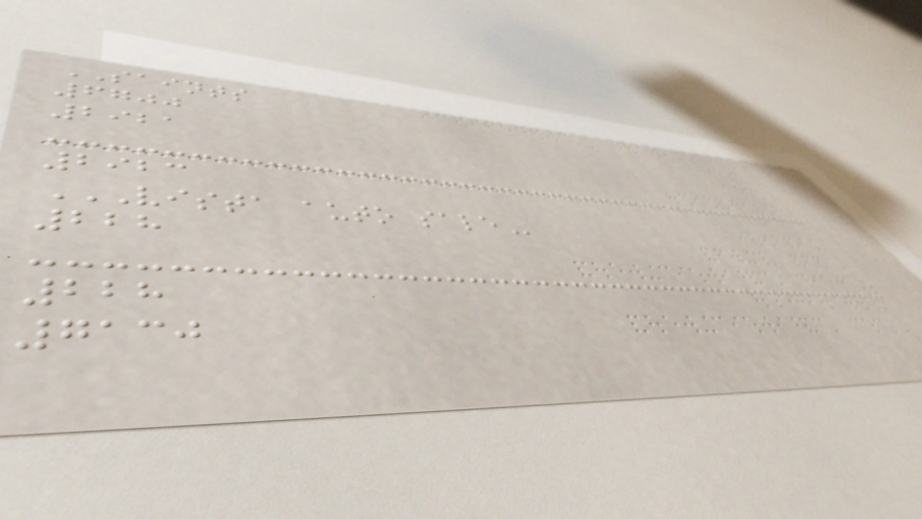SAINTS
6700
2921
2923
VISTA AUTO SALE
228
228
7130
